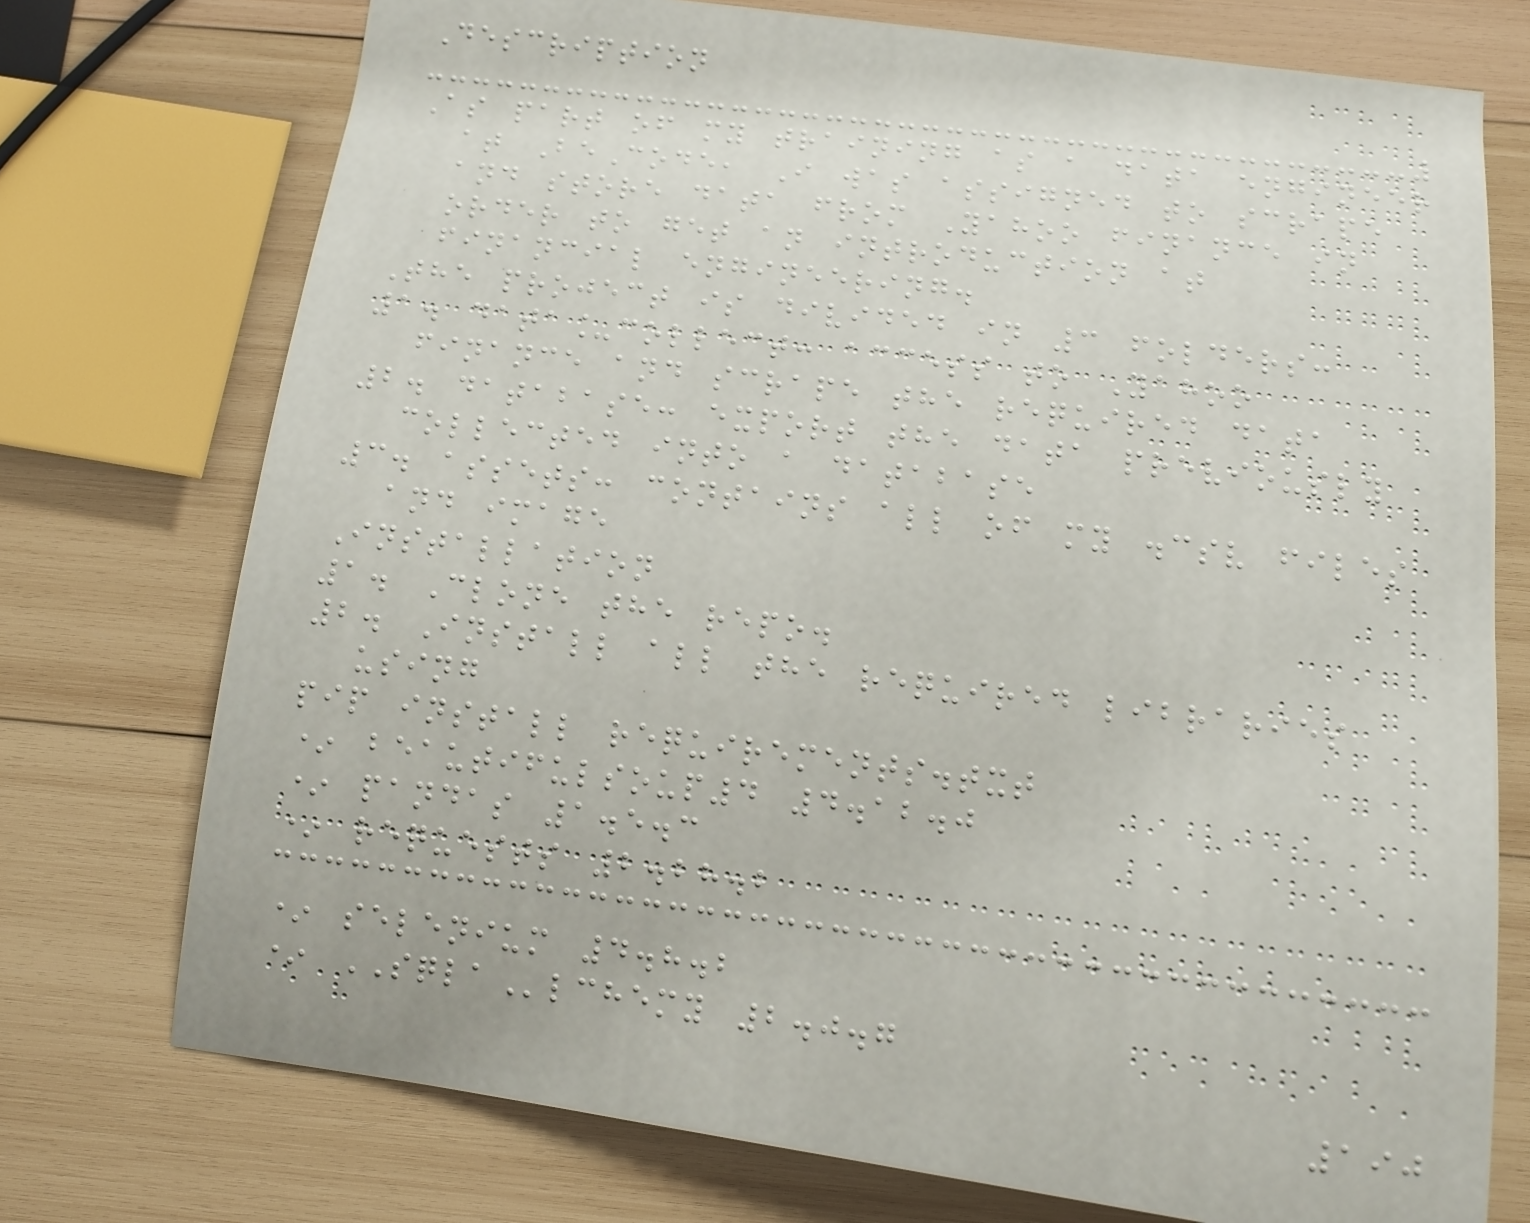Description
As part of my training as a data engineer
at BeCode, I was assigned to scrape
and store data from Yahoo finance in
order to get an introduction at
financial engineering.
The project is divided in 3 folders:
1. data_collect: access to Yahoo
finance and scrape the required data
2. database: export the data previously
collected into a database
3. assets: contains all of my .csv files
and image
Installation
1. Clone the repo.
2. Install all the required libraries
using
pip install requirements.txt
* beautifulsoup4 4.12.0
* pandas 1.5.3
* requests 2.28.2
* selenium 4.8.2
* SQLAlchemy 2.0.7
190
